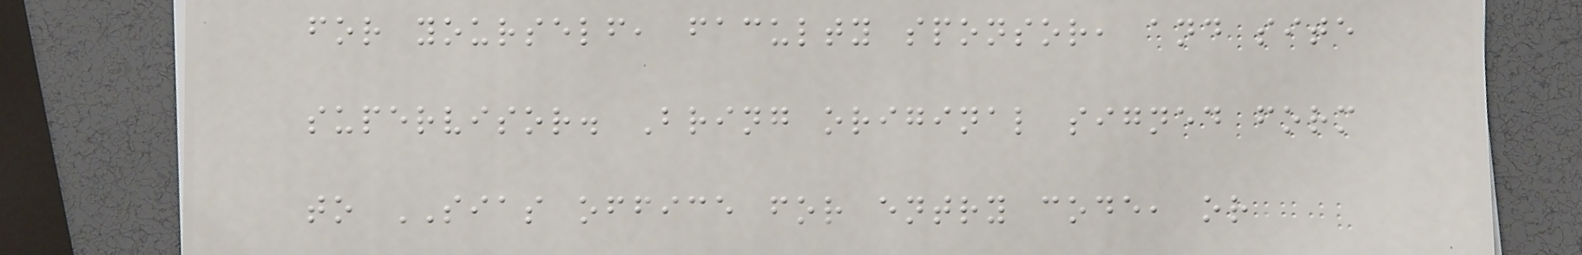for yourself, faculty sponsor, and site
supervisor. Bring original signed form
to SIAS office for entry code, or
